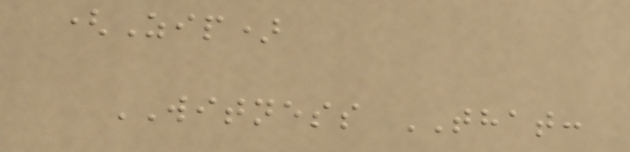(Zip)
WITNESS THAT:
